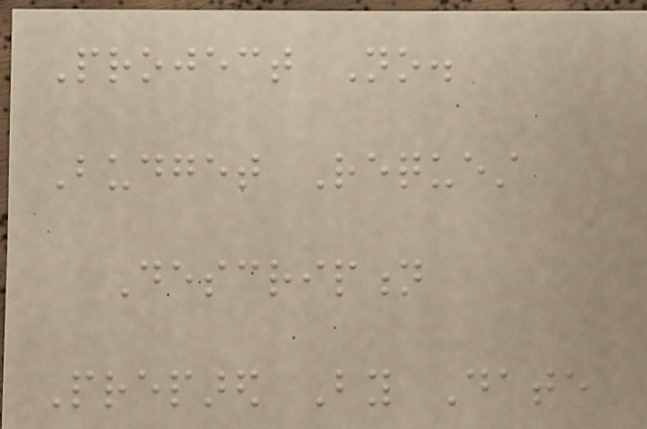Project No.
Budget Request
Description
Prepared By Date
